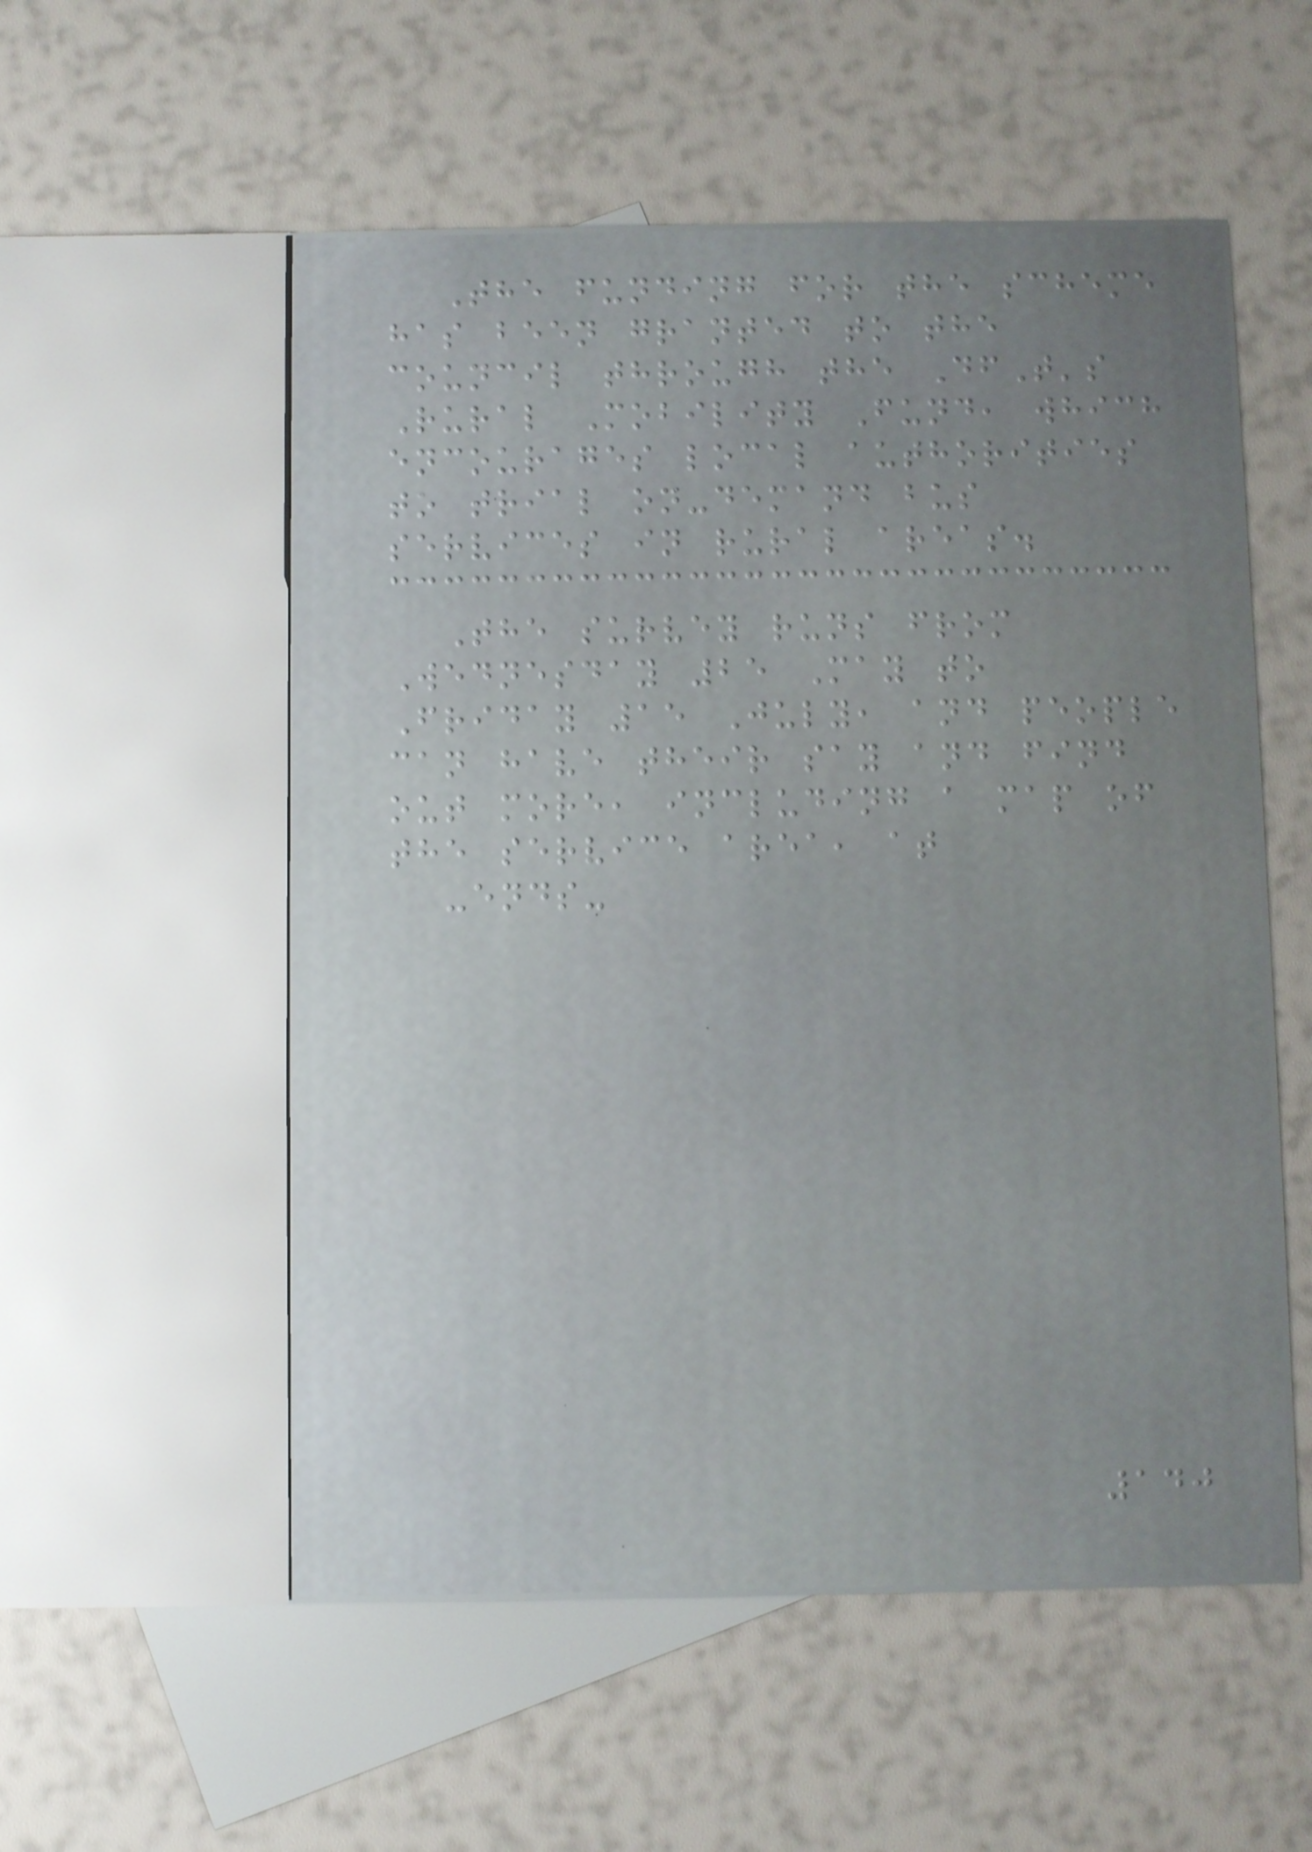The funding for the scheme
has been granted to the
council through the DfT's
Rural Mobility Fund, which
encourages local authorities
to trial on-demand bus
services in rural areas.
The survey runs from
Wednesday 25 May to
Friday 15 July, and people
can have their say and find
out more, including a map of
the service area, at
-ends-
140
